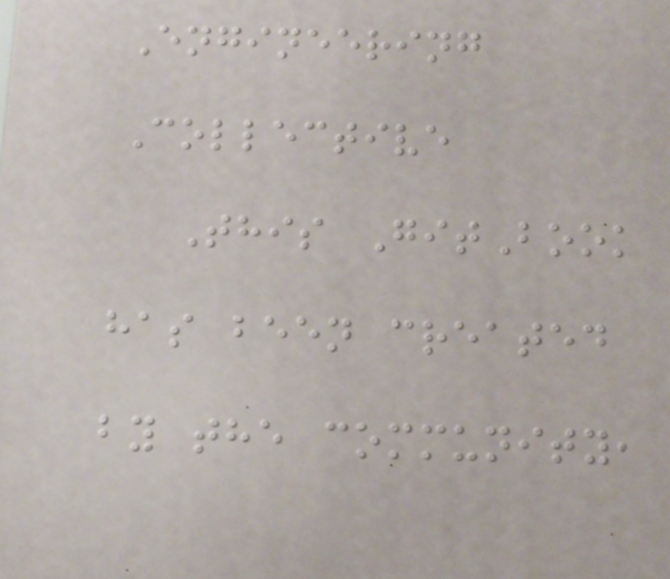Engineering
Collective
This GitBook
has been created
by the community,
